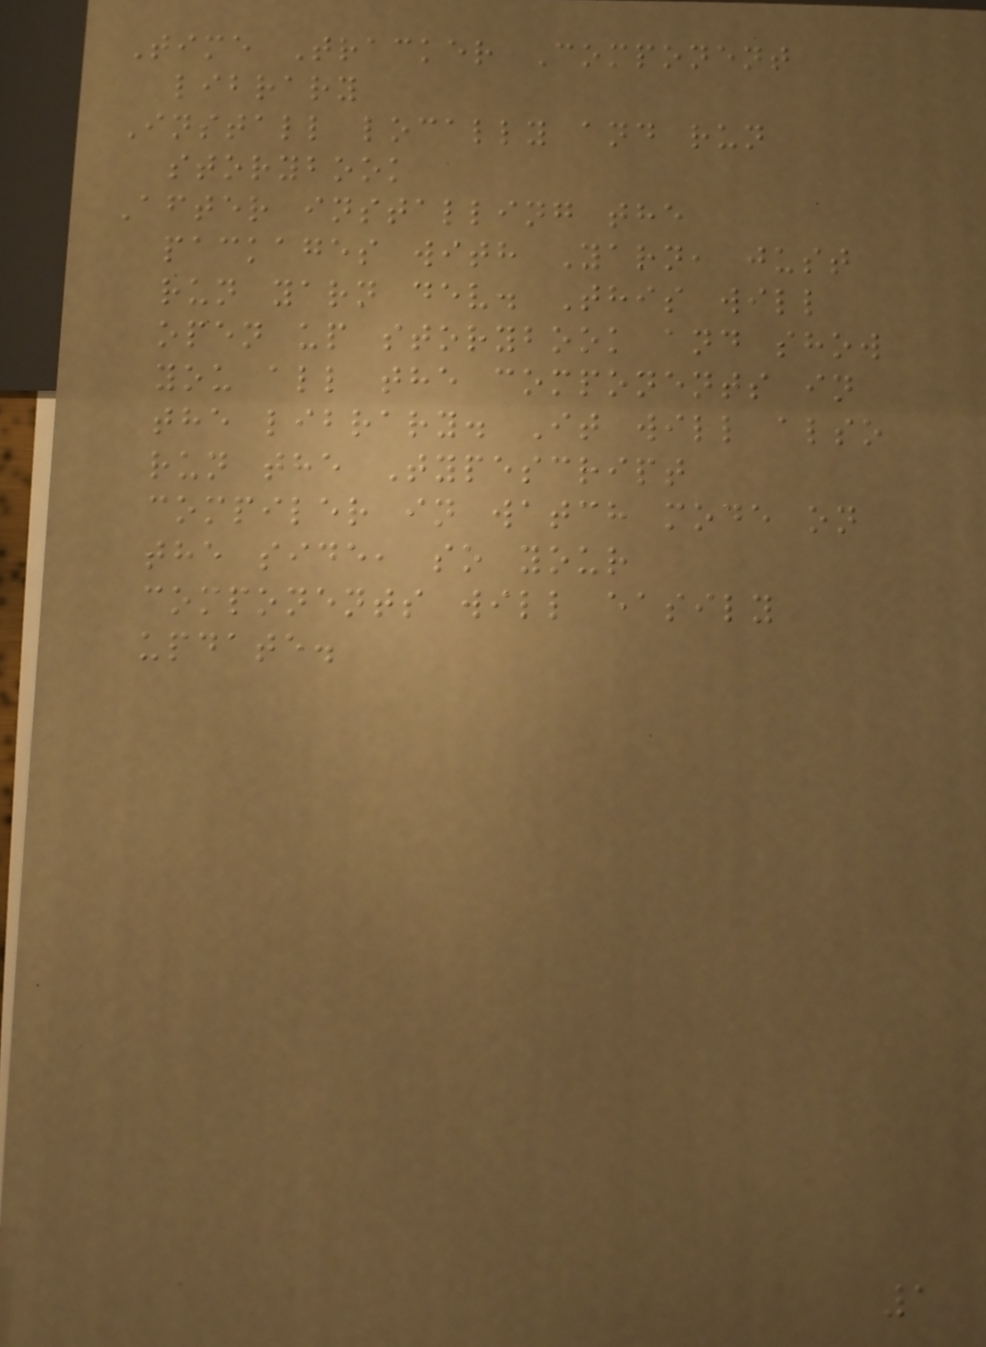Time Tracker Component
library
Install locally and run
storybook
After installing the
packages with Yarn, just
run yarn dev. This will
open up storybook and show
you all the components in
the library. It will also
run the Typescript
compiler in watch mode on
the side, so your
components will easily
update.
1
